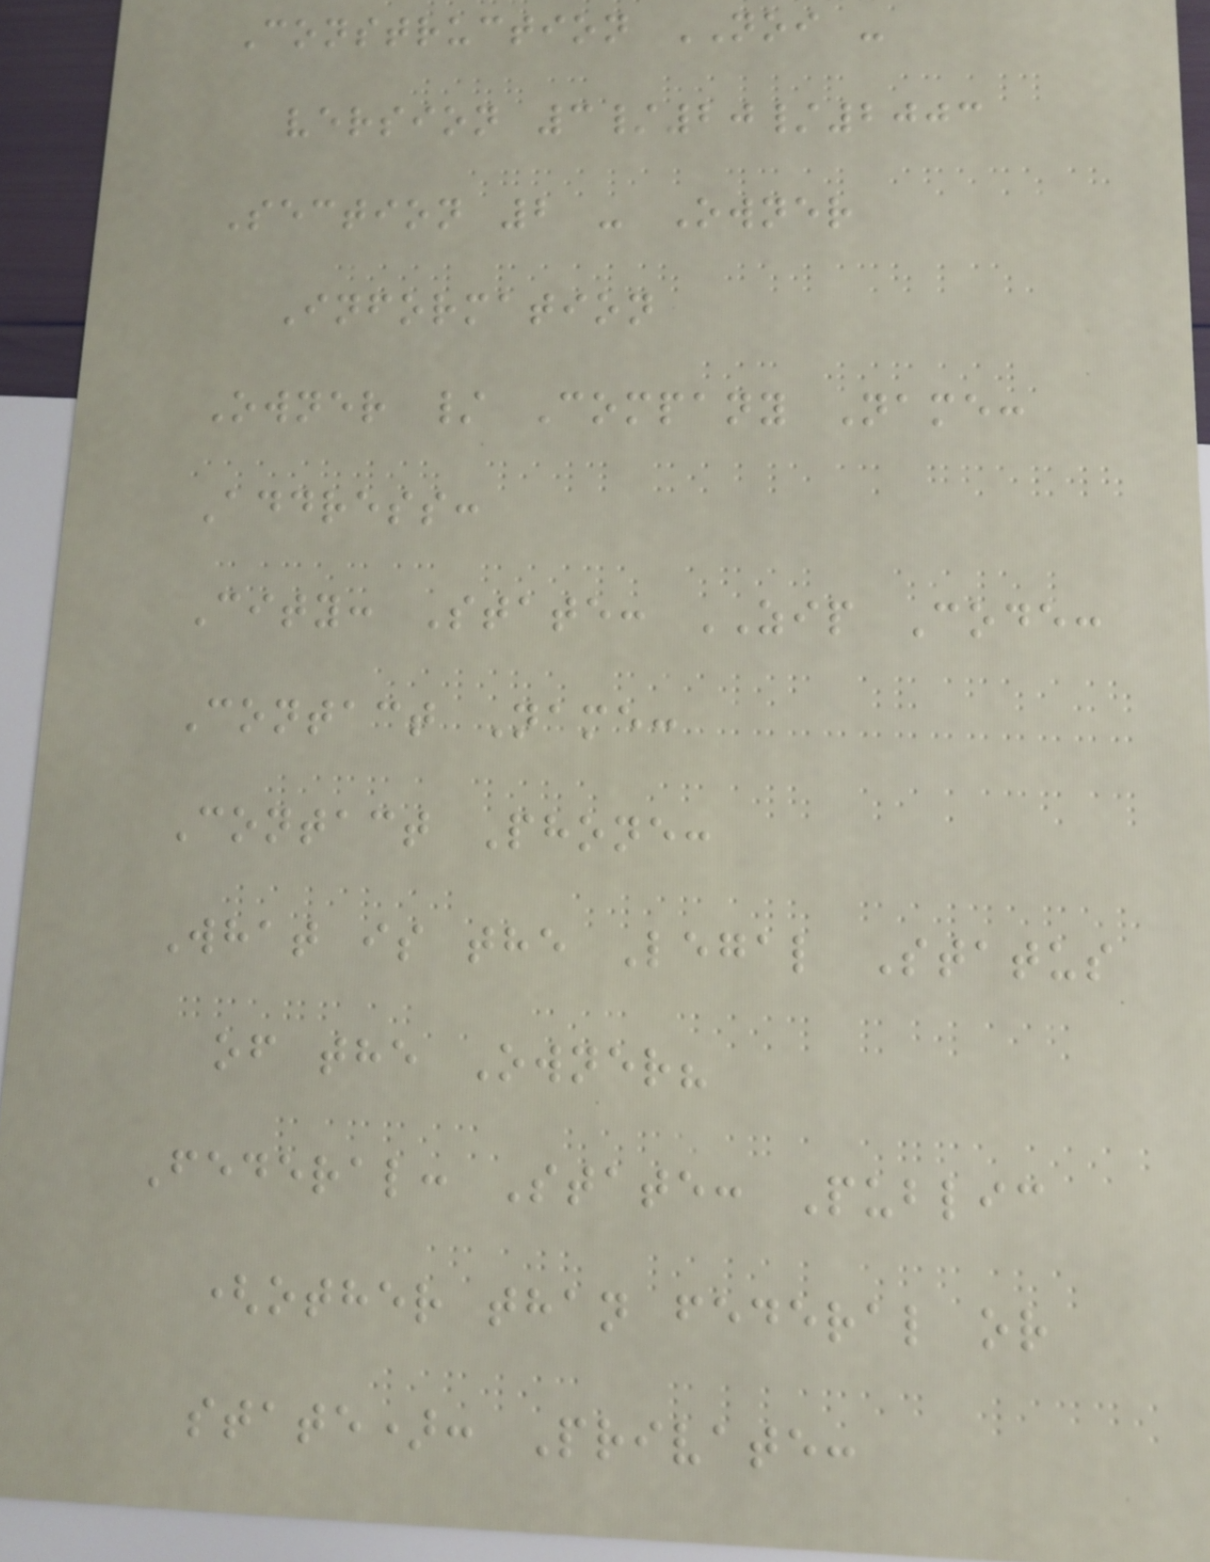Construction NOI -
version 3/20/2003
Section 2 - Owner
Information
Owner / Company Name:
Address:
City: State: ZIP Code:
Contact Name:
Contact Phone:
What is the Legal Status
of the Owner?
Federal: State: Public
(other than federal or
state): Private:
